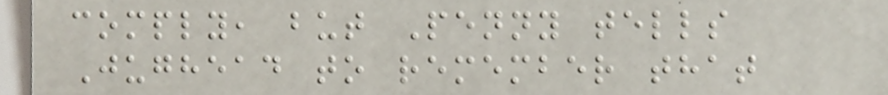comply, but Penny tells
Jughead to remember that
